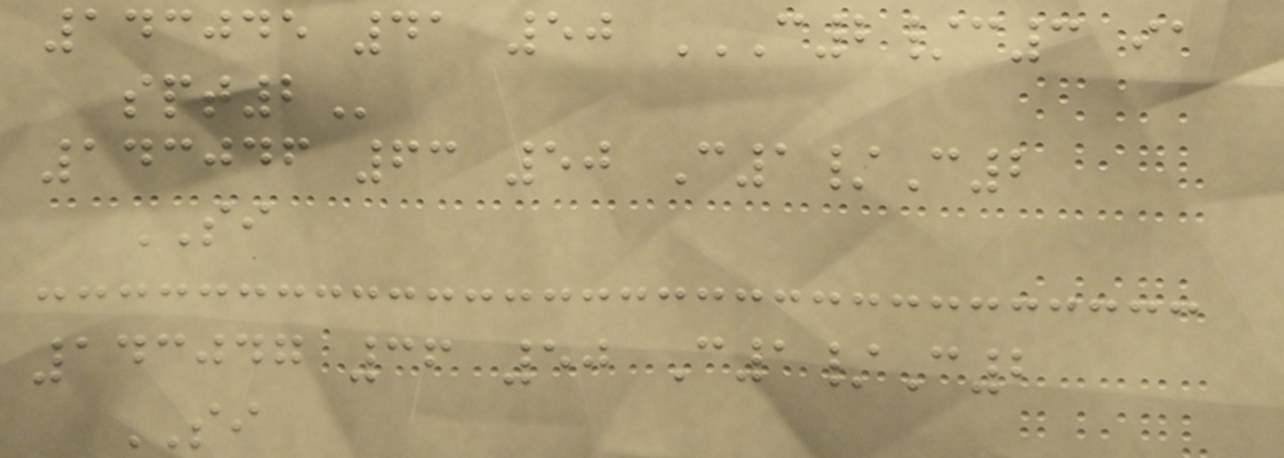143045 41 50 C2/C3 IA
SPT2
143046 63 50 C1/C2
SI
143047 36 50 C1/C2
SI
